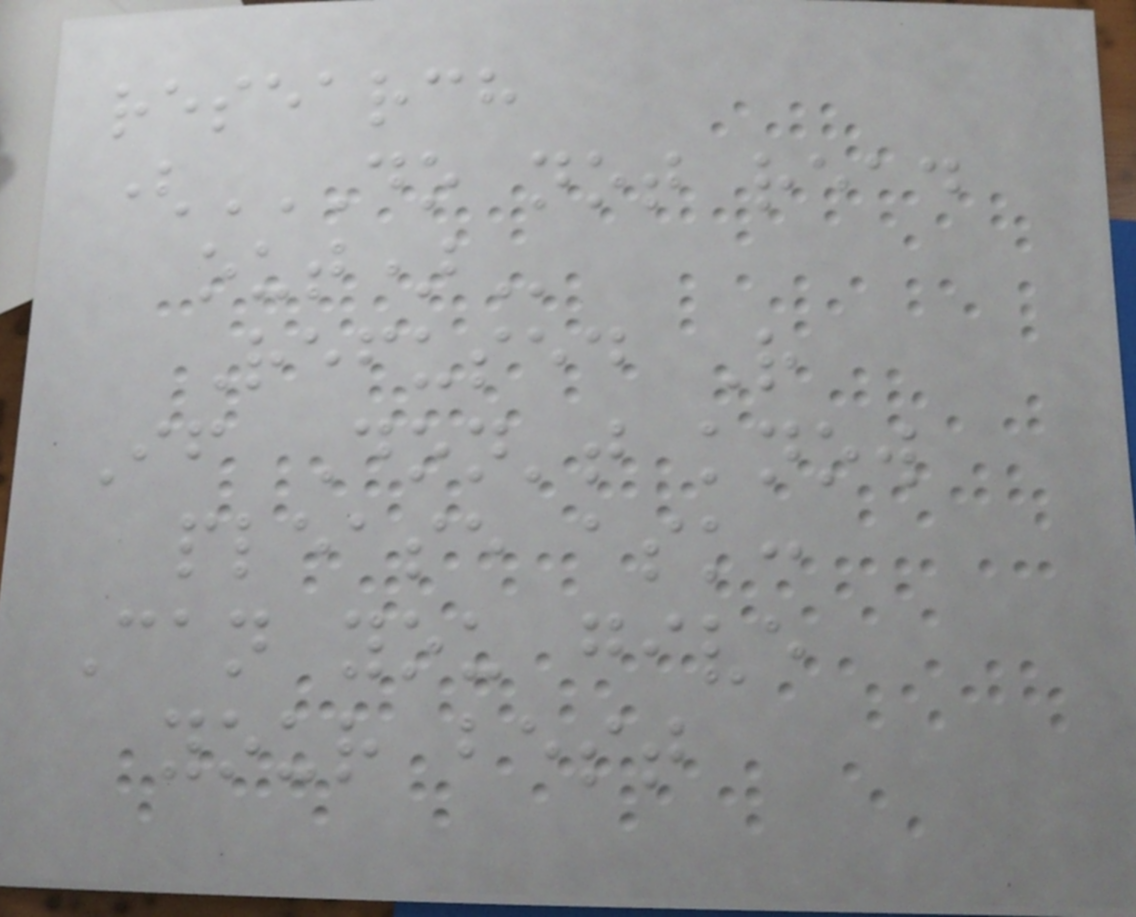research
(DO NOT READ
OUT)
Refused R
If Don't know
please ask:
Can you give
your best
